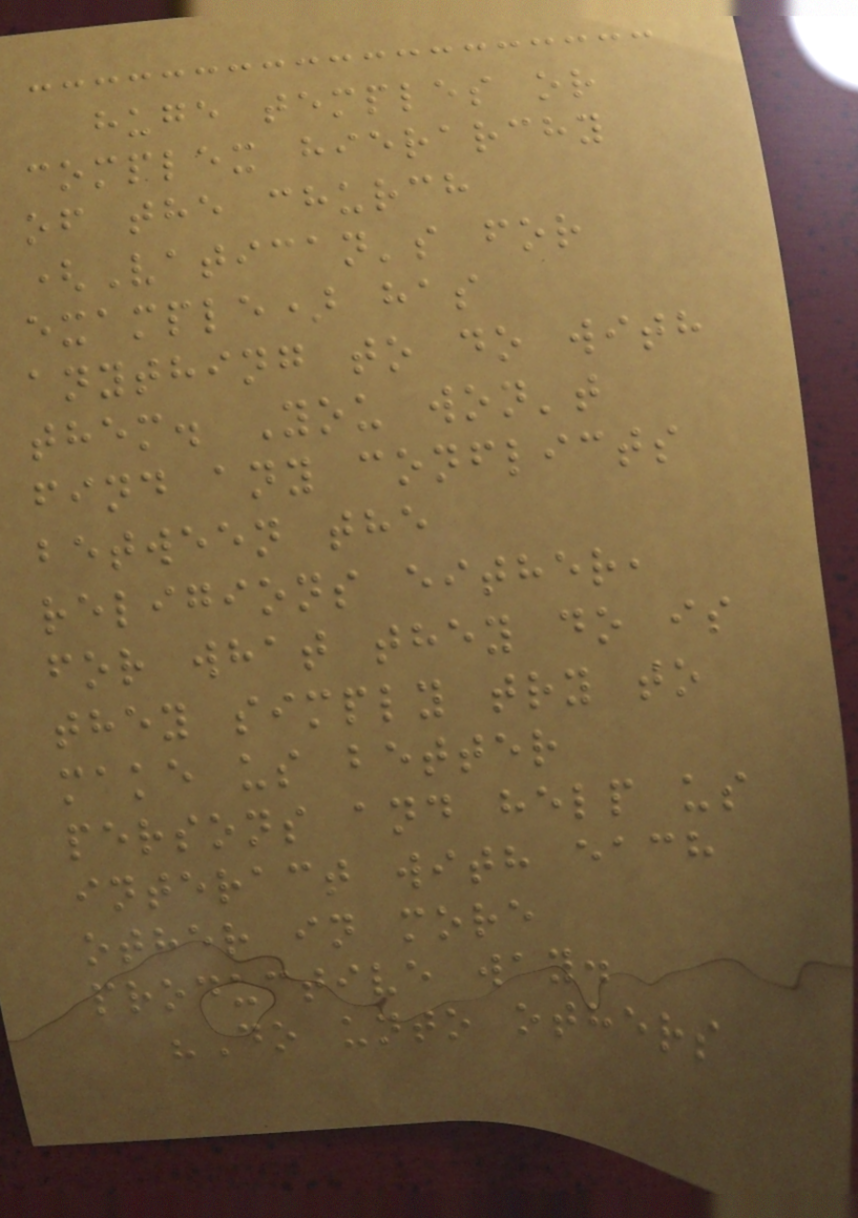huge temples or
complex hierarchy
of the church
(Vatican's for
example) has
anything to do with
them. You won't
find any conflicts
between the
religions either,
for what they do is
they simply try to
make us better
persons and help us
interact with each
other in more
productive way.
"Do unto others
